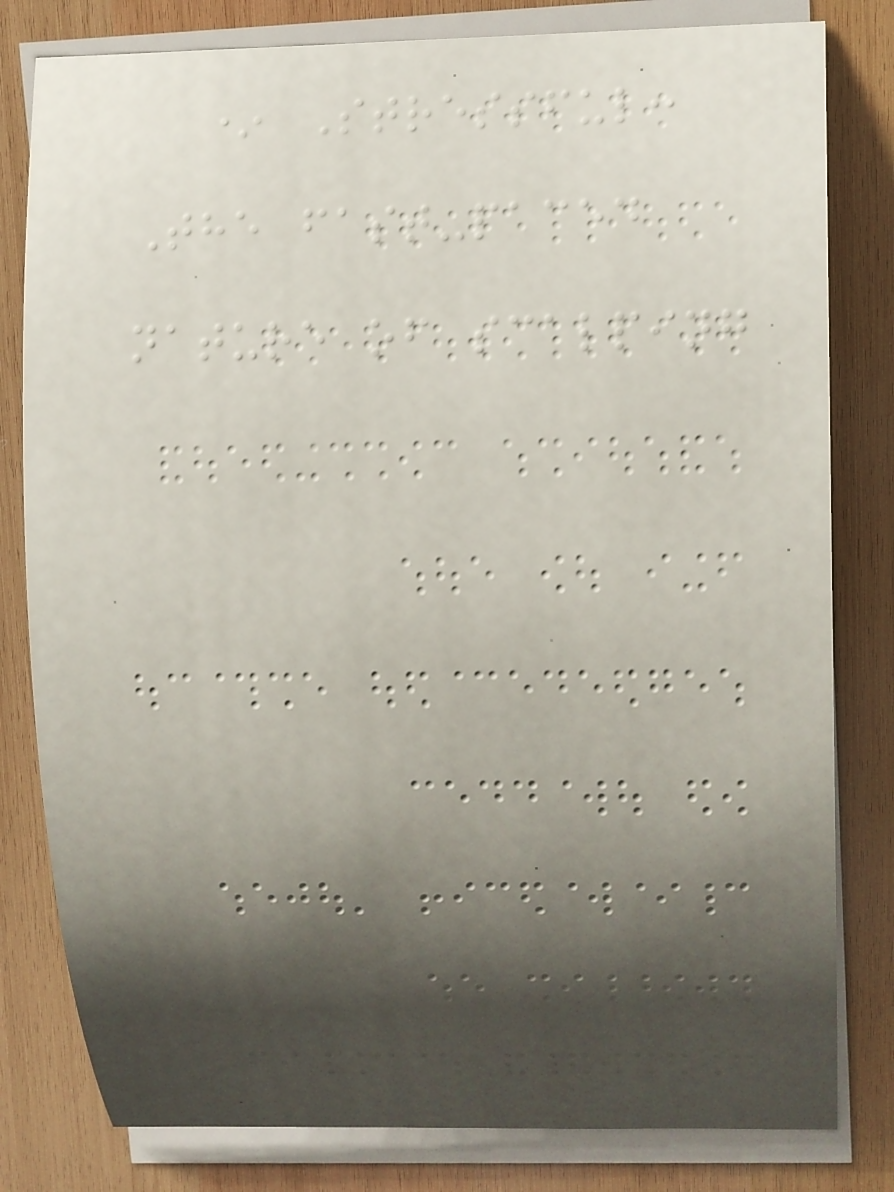* Stressful:
The fast-paced
nature of scalping
